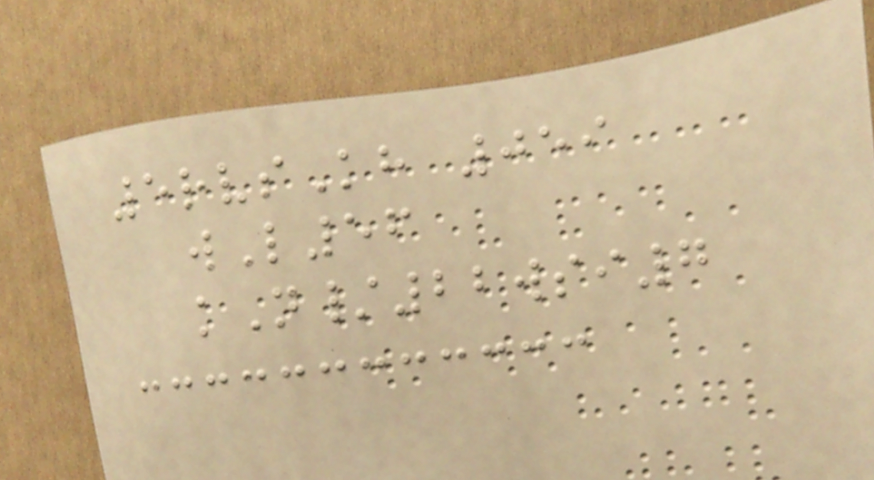5rvsKh 059
wL56
kN/22wsi7
